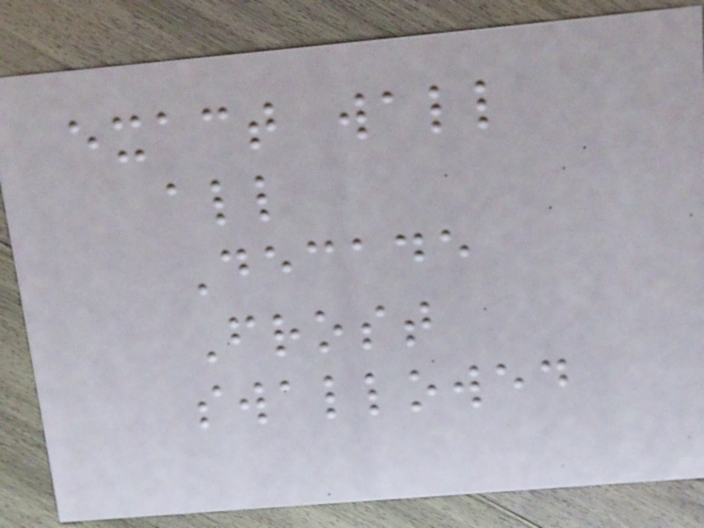exact wall
all
Decade
Frost
swallowed
